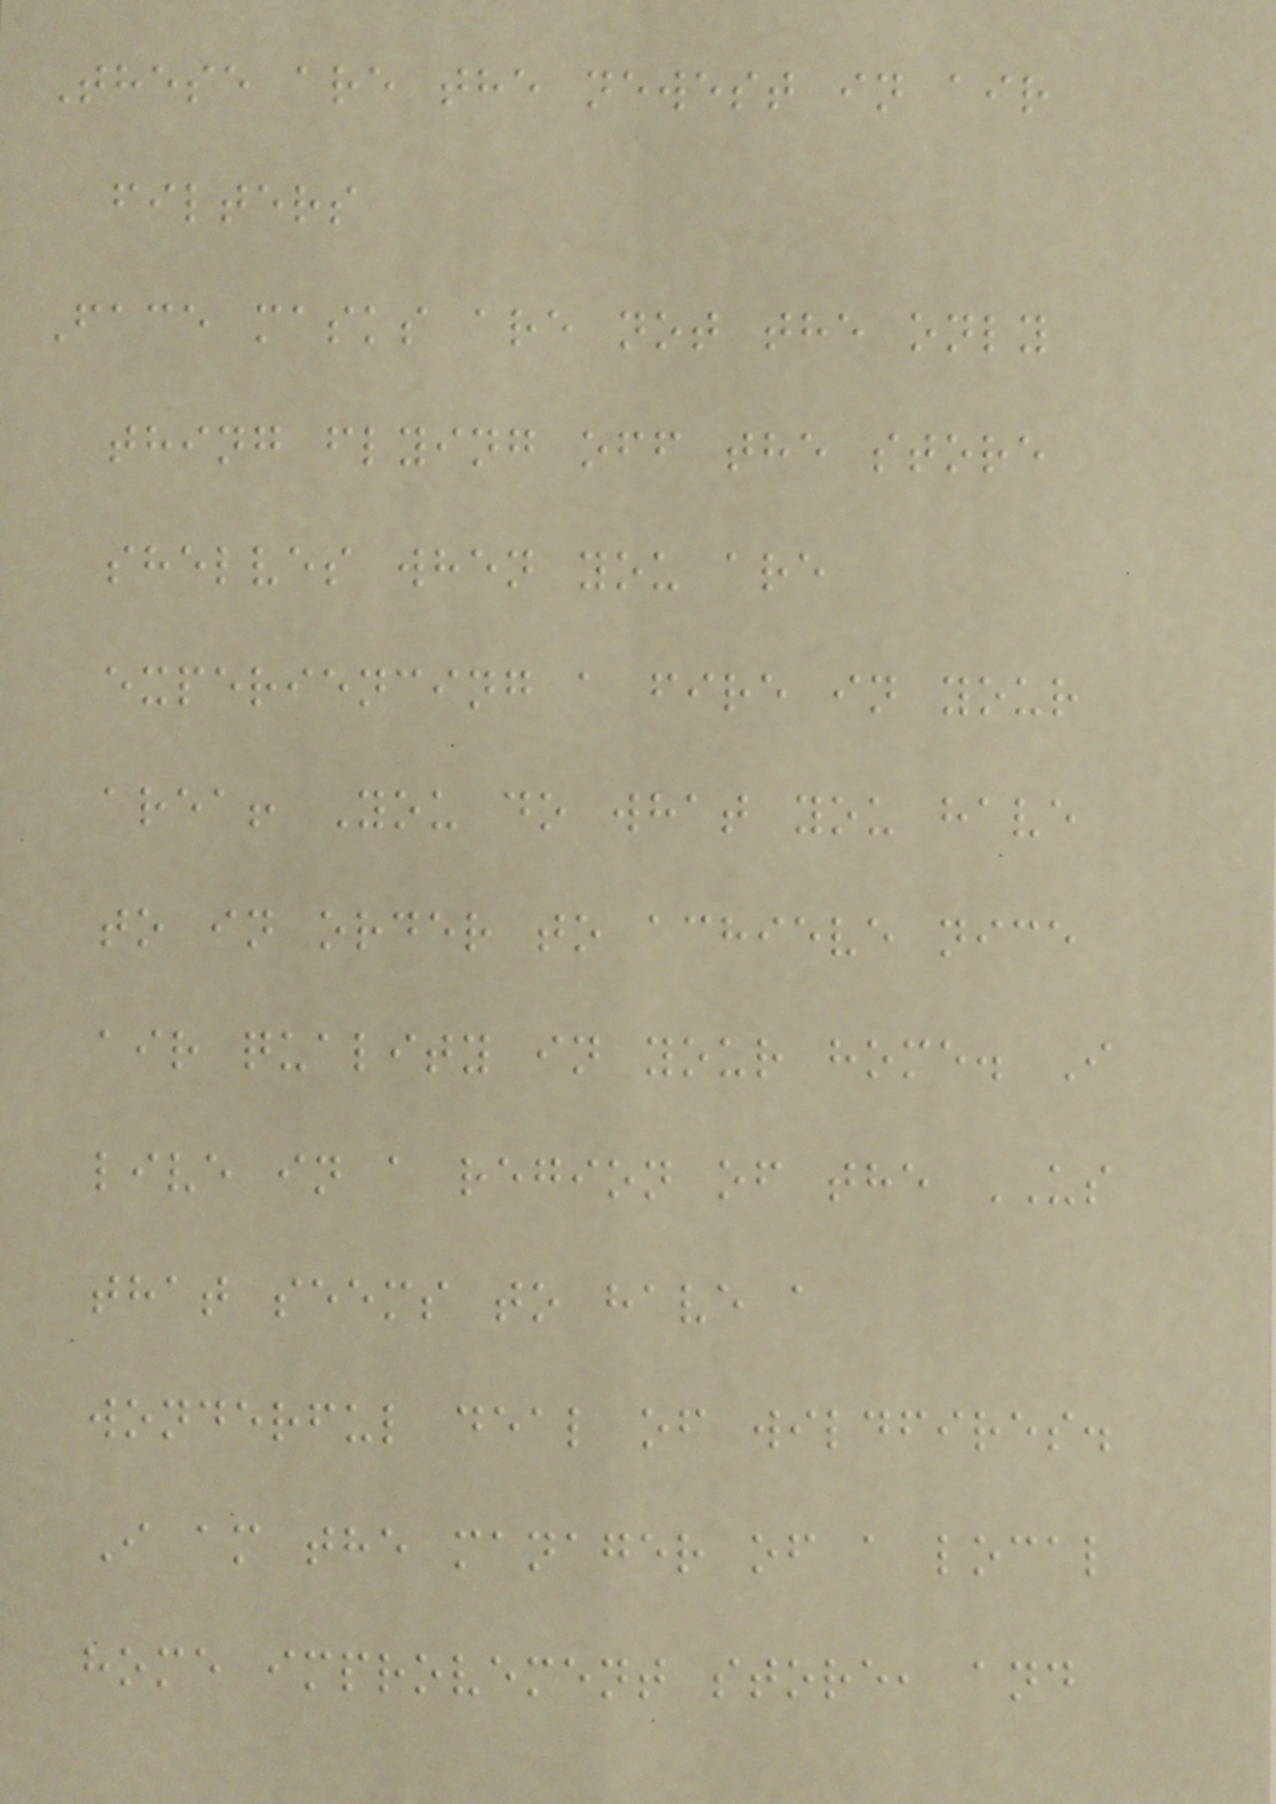These are the newest in air
filters
Face masks are not the only
thing flying off the store
shelves when you are
experiencing a fire in your
area! You do what you have
to in order to achieve nice
air quality in your home. I
live in a region of the US
that seems to have a
wonderful deal of wildfires.
I am the manager of a local
home improvement store, and
